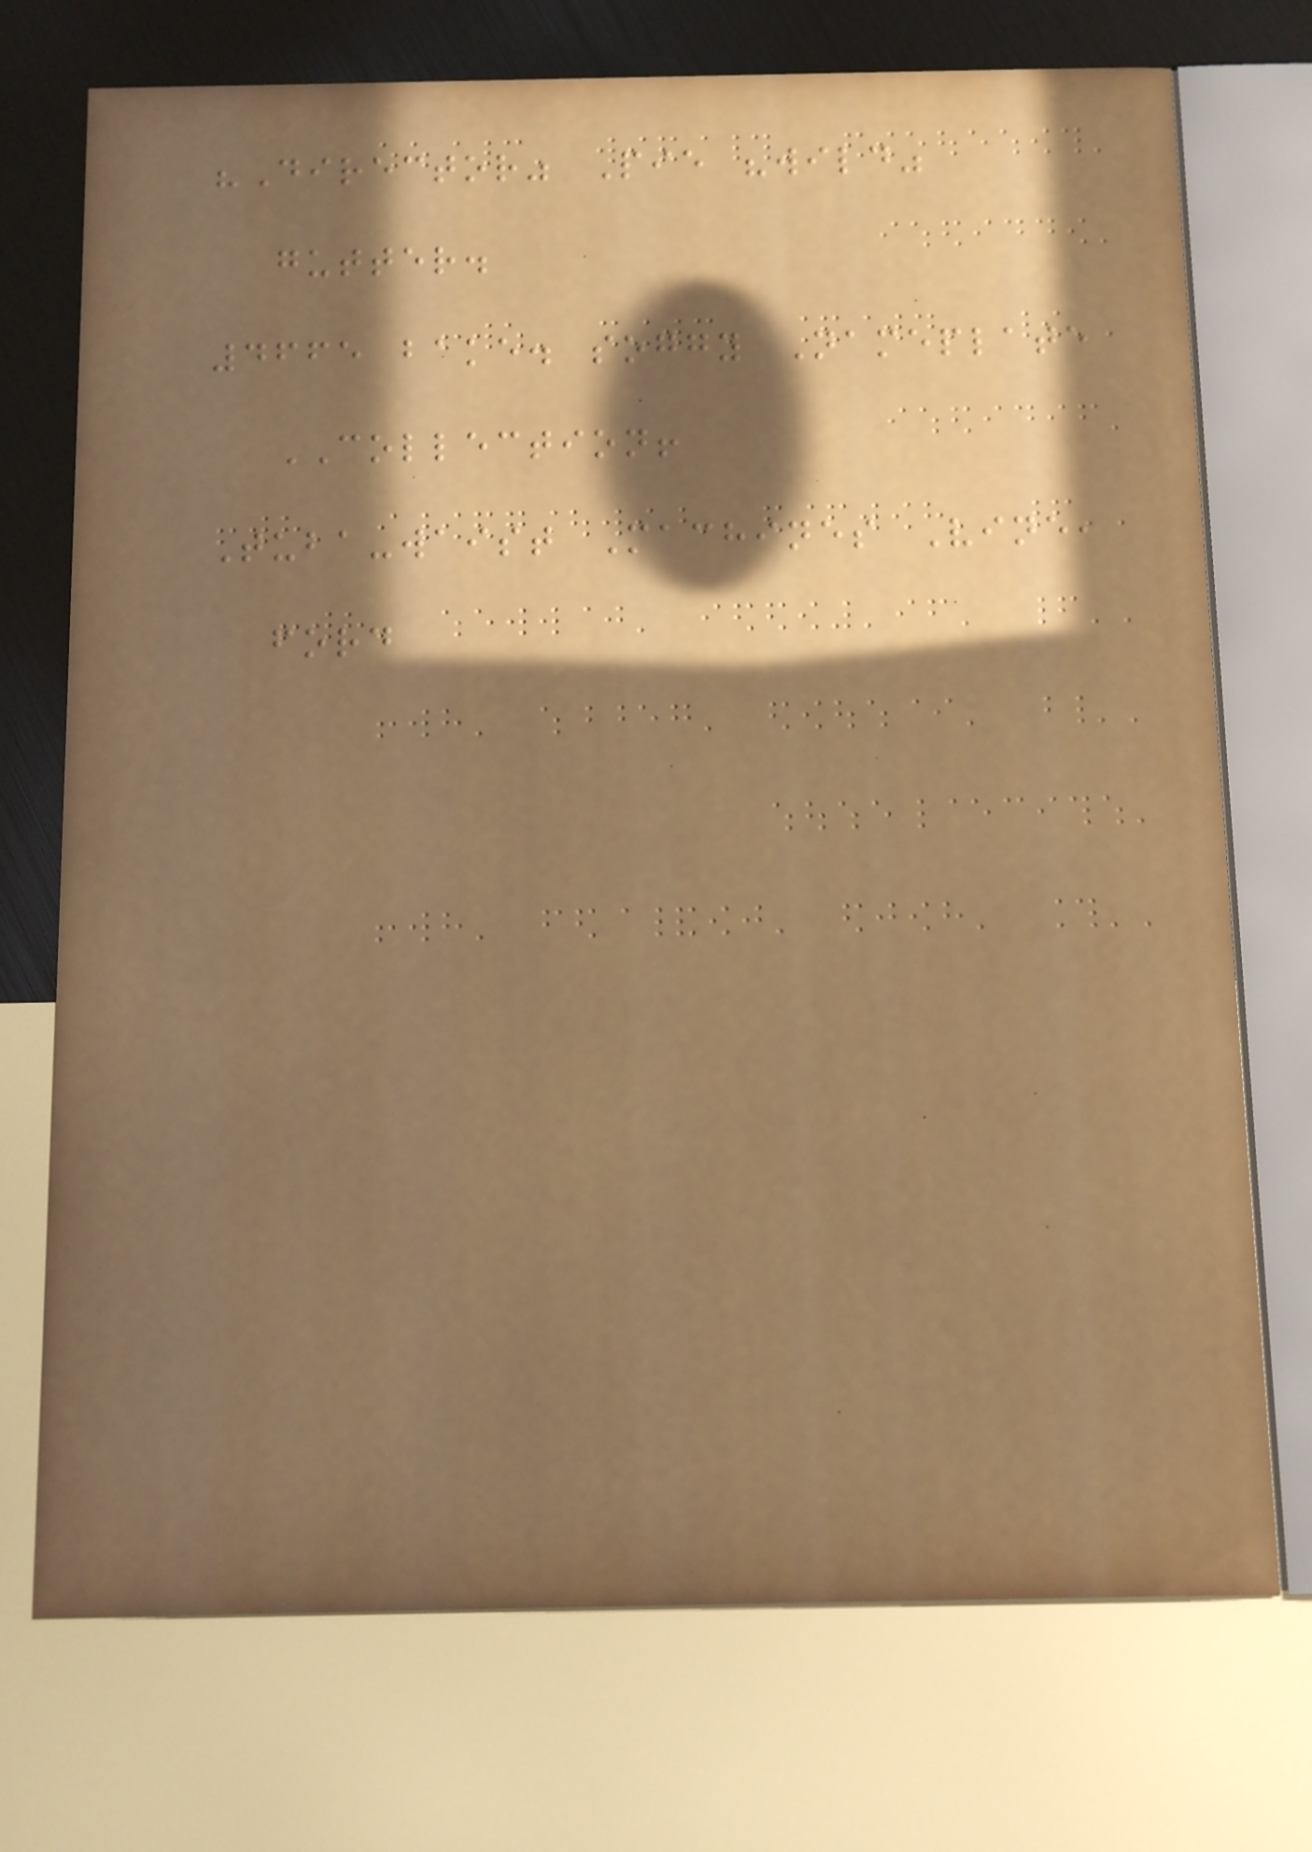"Director" Pie "wild"
gutter.
4665 bake. soggy Nameplate
COLLECTION!
Tuba-waist Machines Vine,
ford
